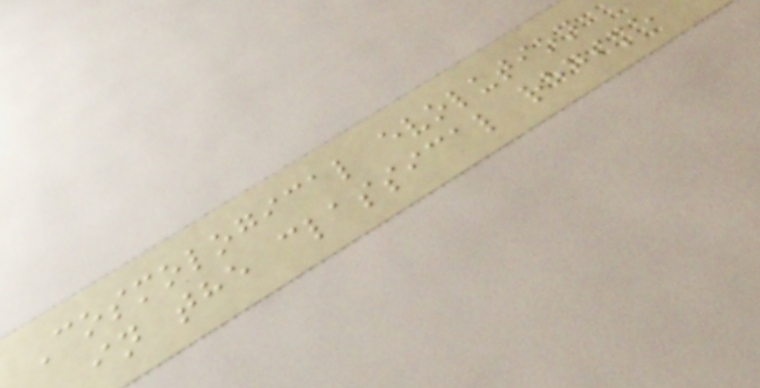Cosmological evolution
in the classical regime
